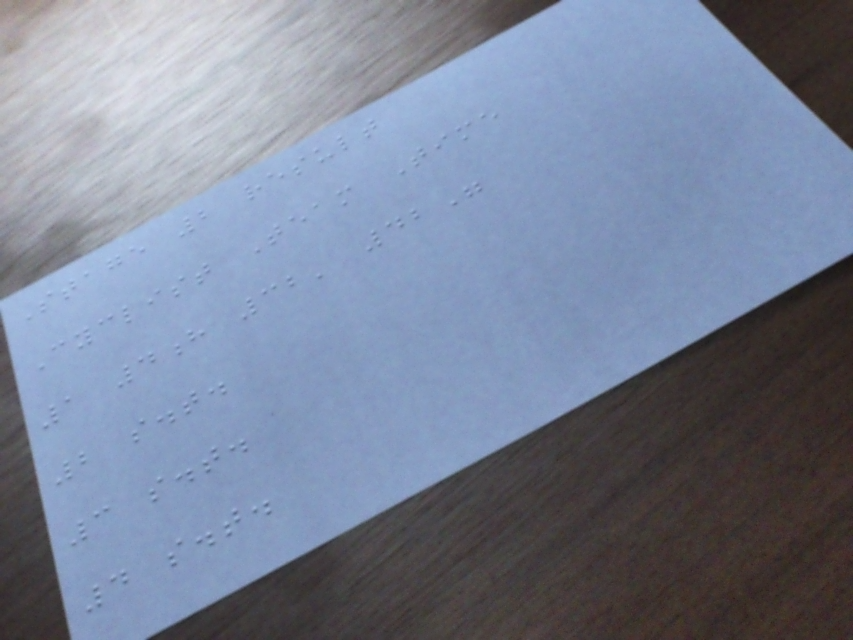Stage 2 result
Cyclist Team Time
1 4h 32' 42"
2 s.t.
3 s.t.
4 s.t.
